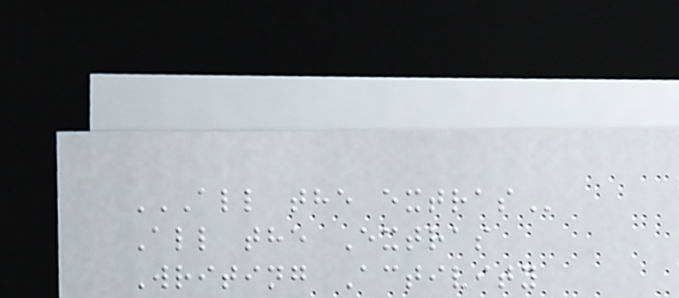ALL THE EXTRAS
All the Extras
Writing Activity
